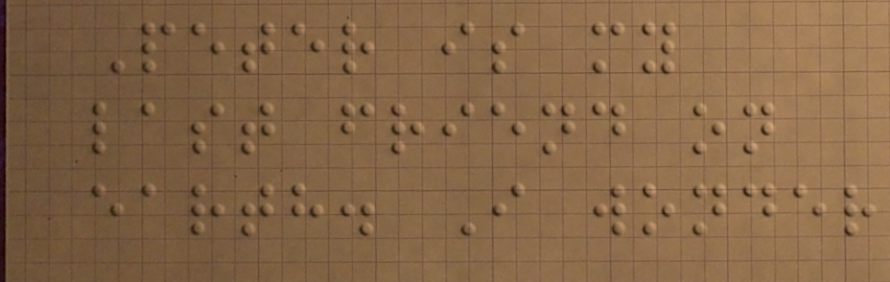Peter is my
last friend on
earth. I wonder
